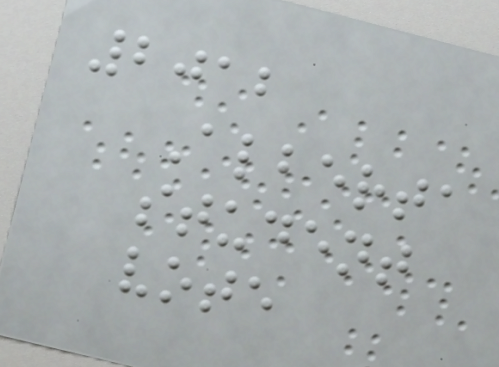2012
Alberta
student
vote
